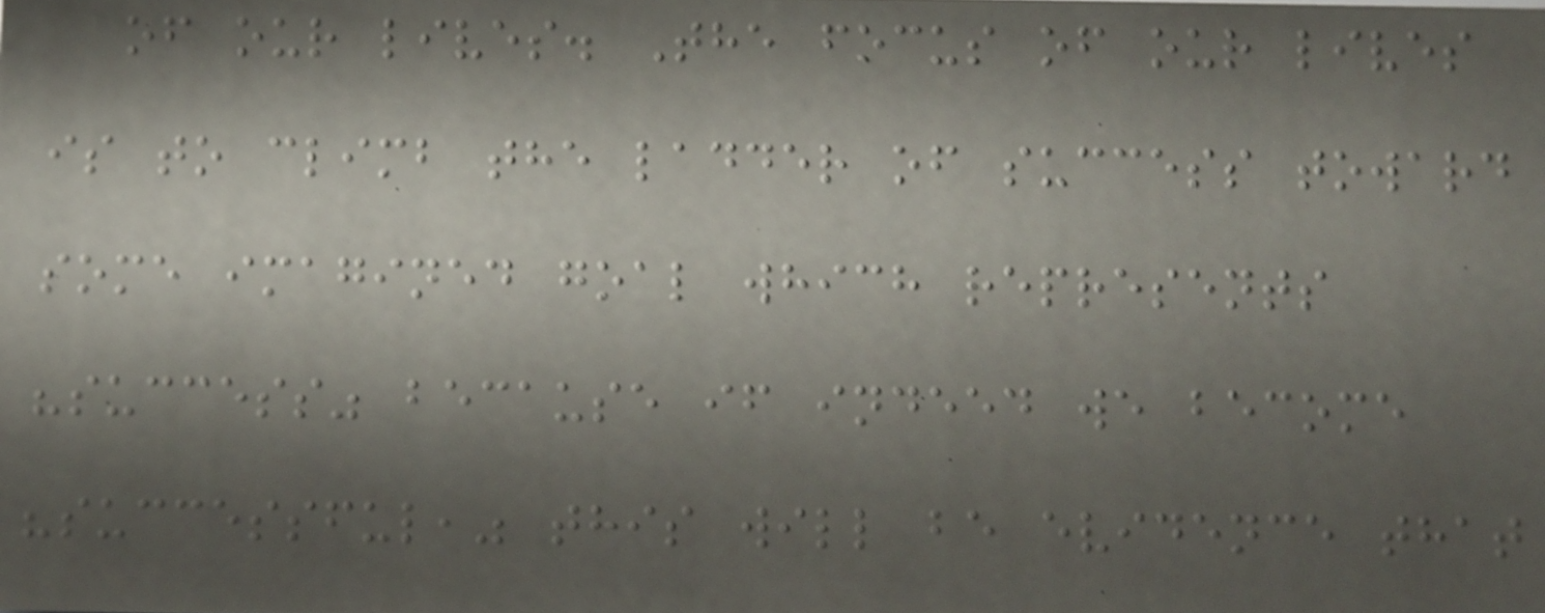of our lives. The focus of our lives
is to climb the ladder of success toward
some imagined goal which represents
"success" because if indeed we become
"successful," this will be evidence that
